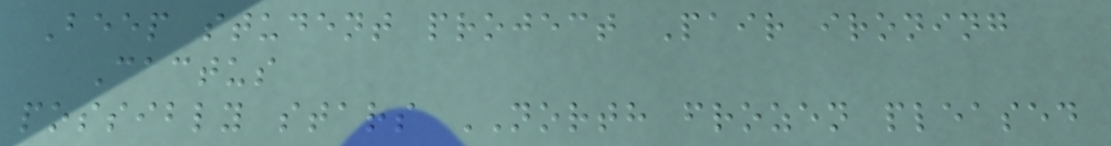Beep student project Pair ironing
Cactus
possibly stars NORTH frozen pleased
